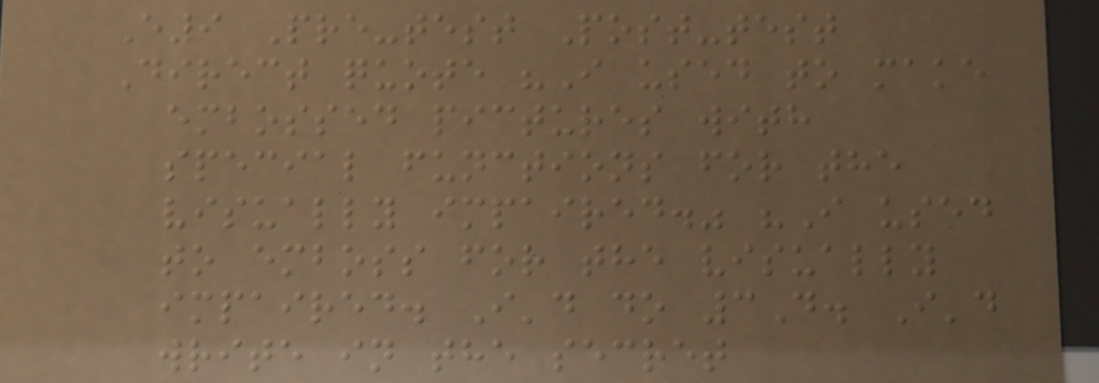E9 Pre-test Post-test
Direct quote "I used to make
embossed pictures with
special functions for the
visually impaired." "I used
to emboss for the visually
impaired. I'd do 3D. I'd
write in the secret
